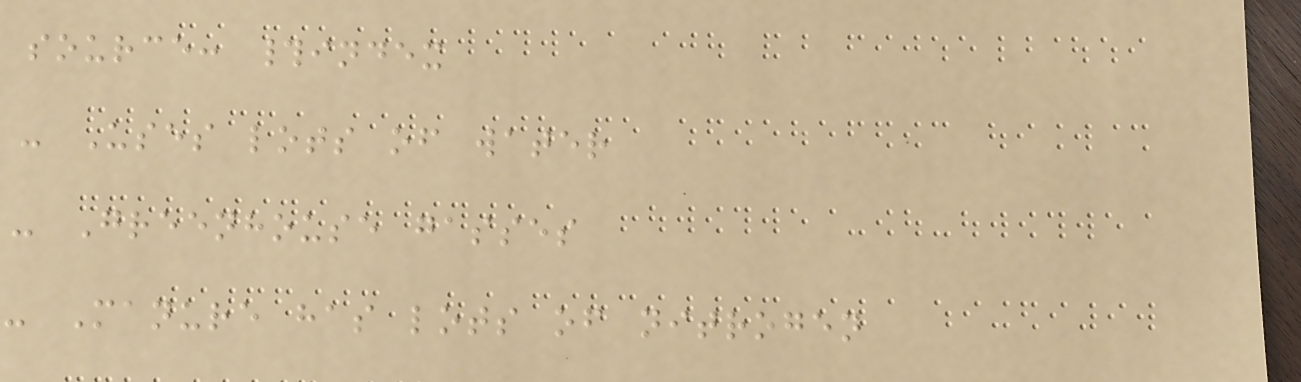source: #index
- Uses lots of water
- Greenhouse gasses
- Manure has lots of nitrogen
